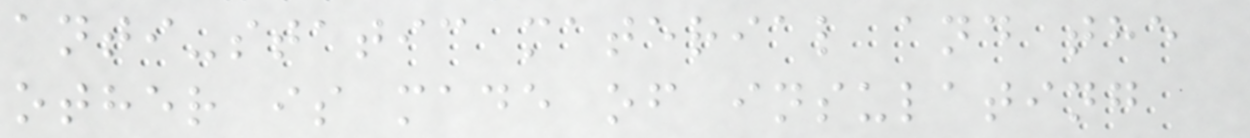anti-static material and the
other is made of insulating
